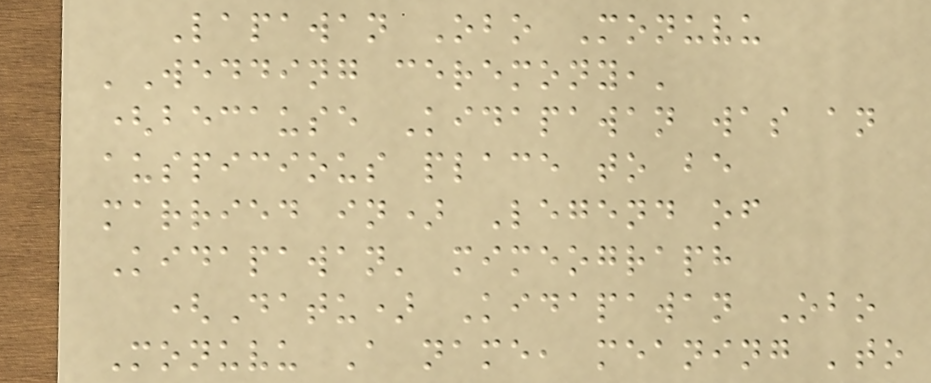Lapawan Obo Monuvu
'Wedding ceremony,'
(because Kidapawan was an
auspicious place to be
married in) Legend of
Kidapawan' mimeograph
(Datu) Kidapawan Obo
Monuvu A name, meaning 'to
